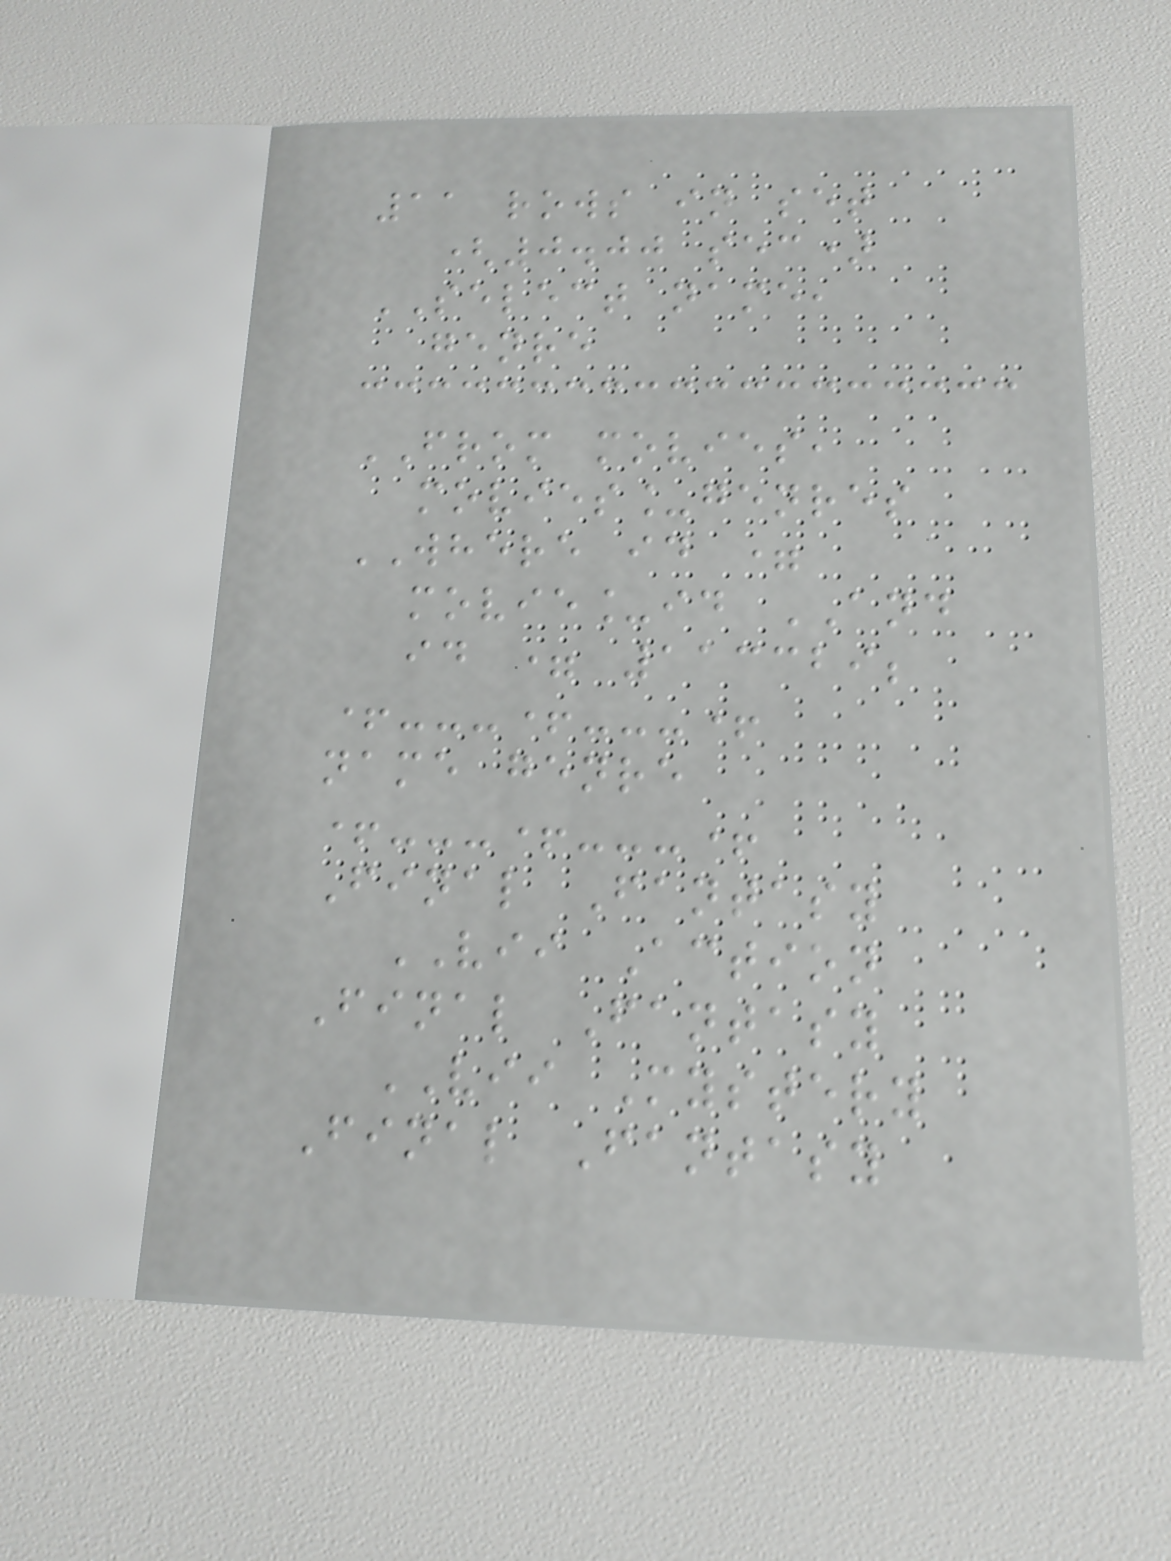11 rows in set
(0.00 sec)
SELECT name,
genre
FROM movies,
movies_genres
WHERE id =
movie_id AND
id = 113329;
+---+---+
name genre
+---+---+
Final Fantasy
VII Action
Final Fantasy
VII Mystery
Final Fantasy
